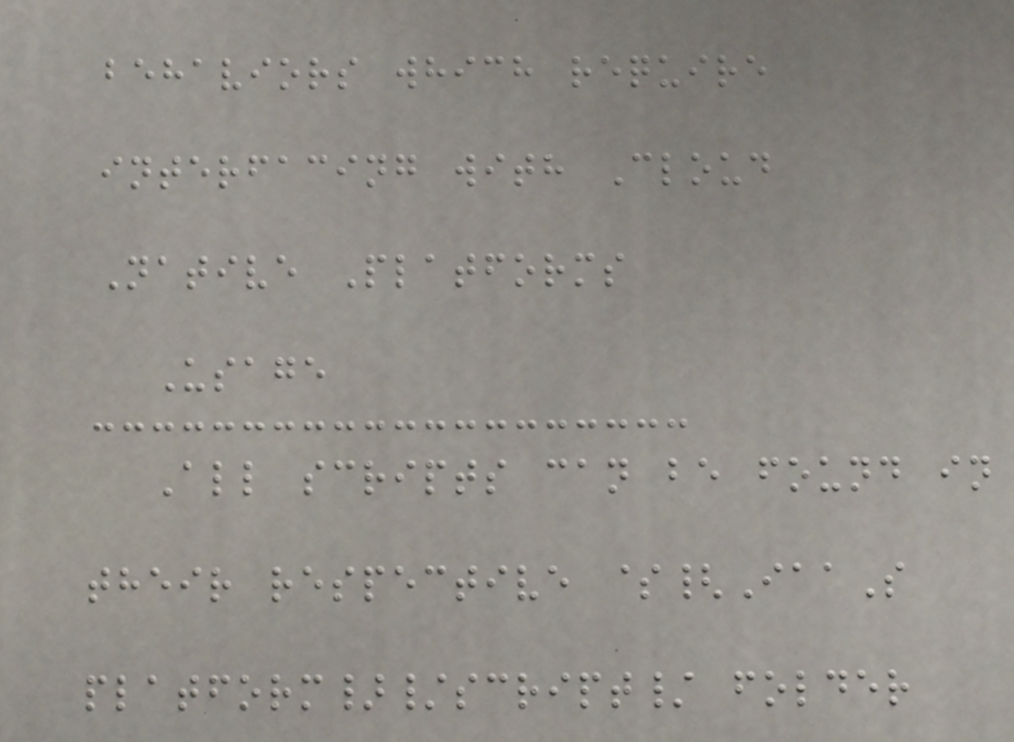behaviors which require
interfacing with Cloud
Native Platforms
Usage
All scripts can be found in
their respective ${IaaS
platform}/script/ folder
